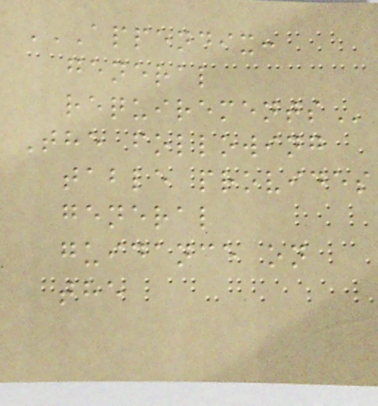APPENDIX:
GENERAL
REQUIREMENTS
The following
table provides
general
guidance on
the
